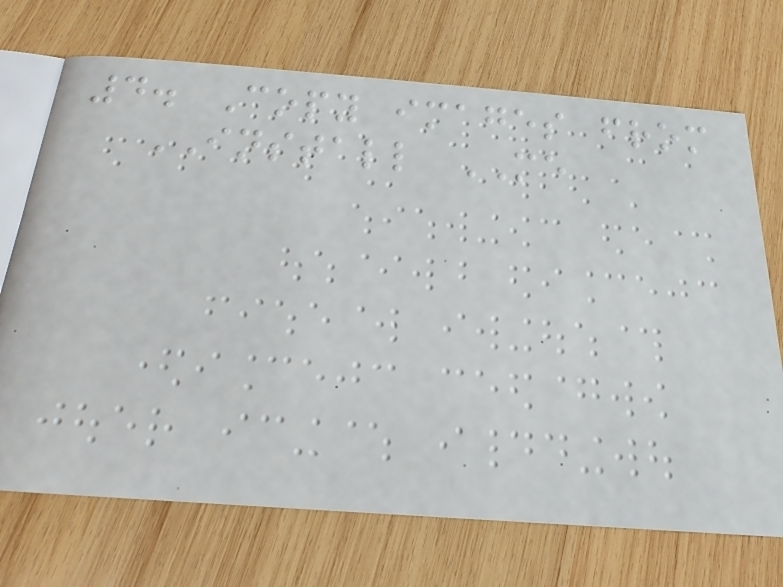4. Copy images from
INSTALL ME
